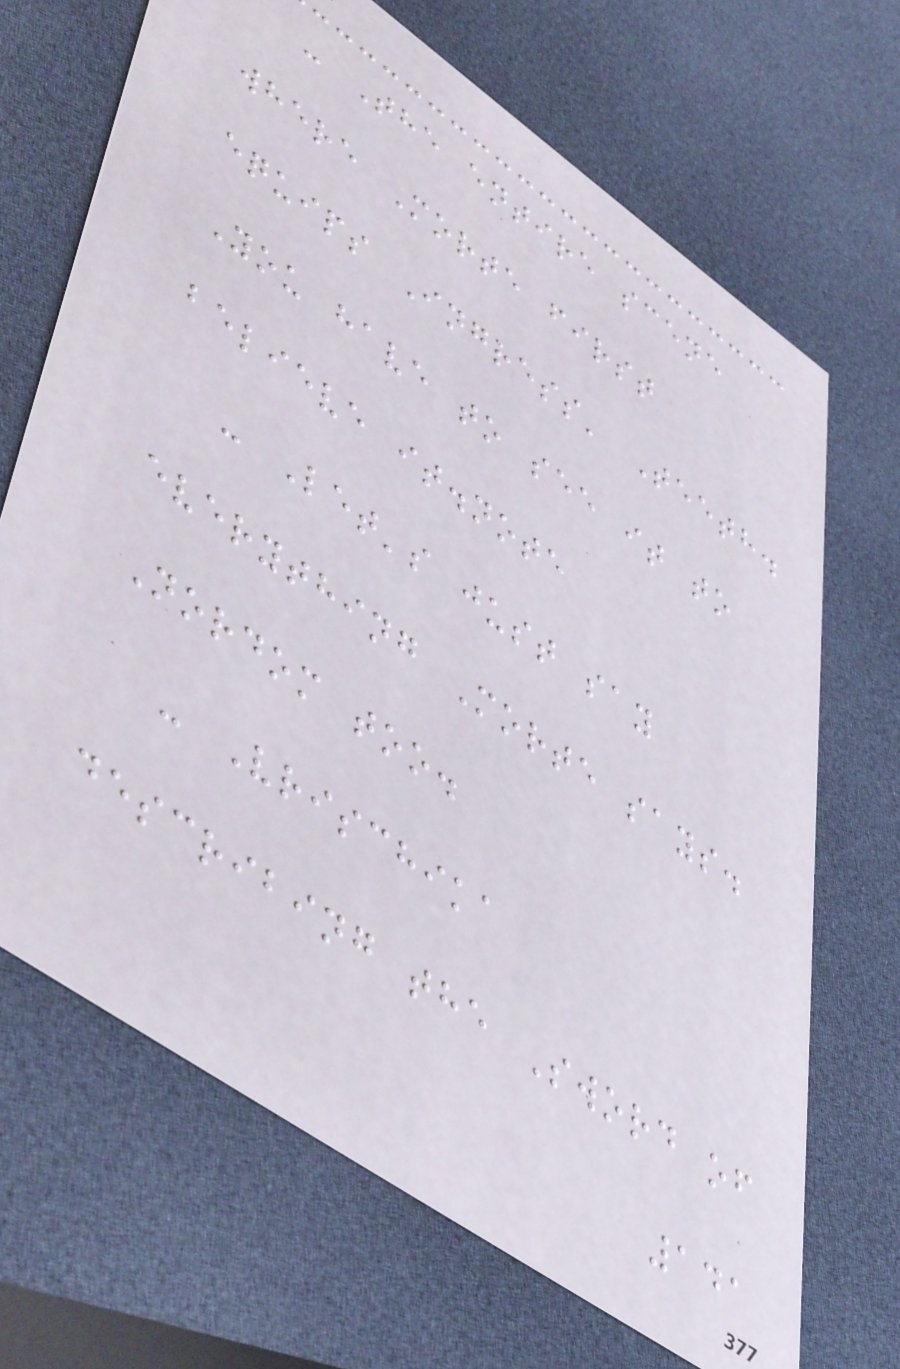- The entire scene
where Morte first
equips Ingress' Teeth.
You have to see it to
believe it.note
- Let's just say
everything Morte says.
Nordom too.
- Vrischika
describing the Sword of
141
